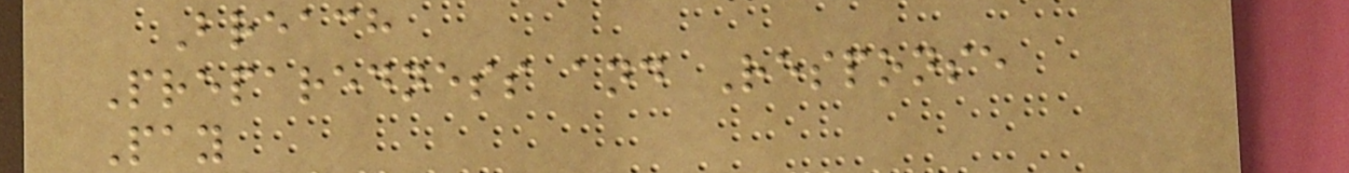Breach
Preparedness and Response
Pay
